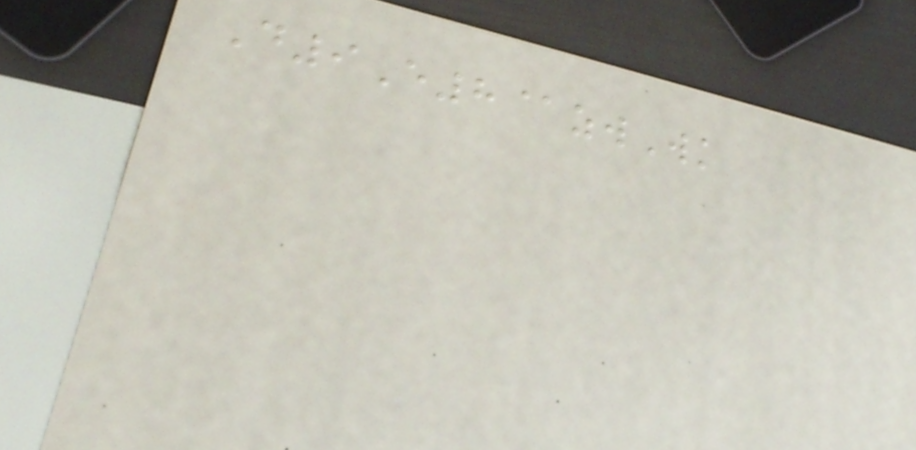D9E8@zwWk
